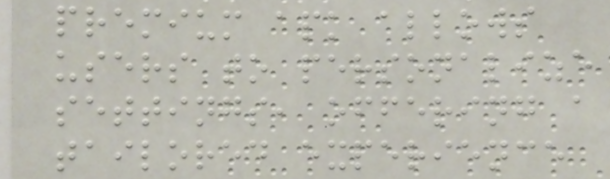premium apk allows
users to personalize
settings, offering a
tailored experience
